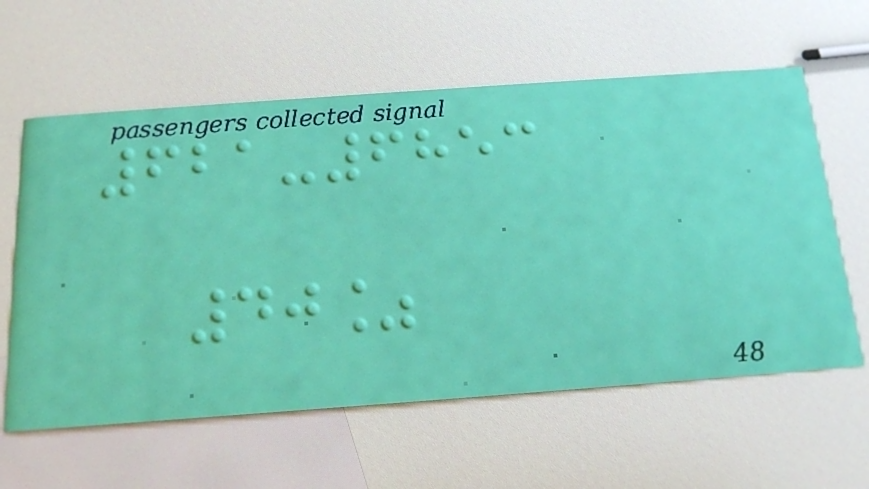621-6853
40%
